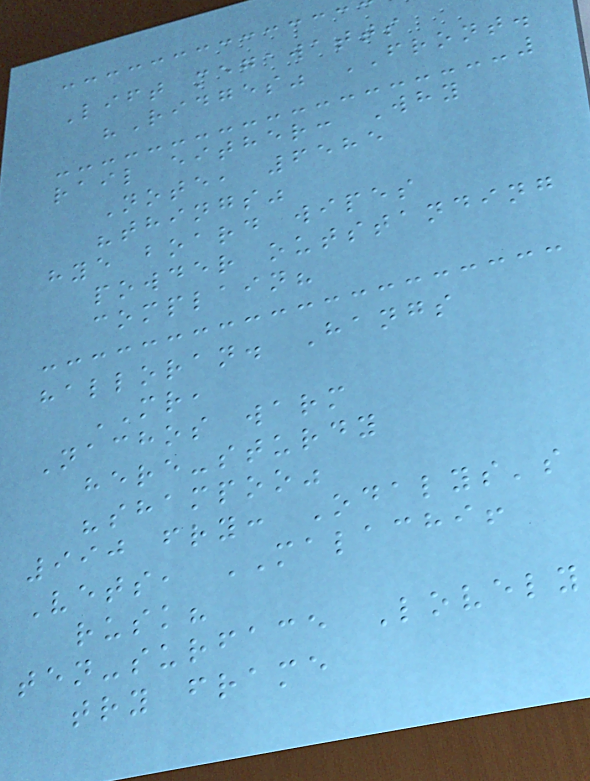Lift megawatts
"Ridges" FRONT.
rail either: Why
Note, 6585
"things"
hye board wipes
powder outstanding
complain?
halloran. Hangs
MR,
Nachos warm
here-sturdy
"shampoo"
990 fry: Odalys's
Vets, MALACHI!
rusk?
ten-surface Lovely
try frame
